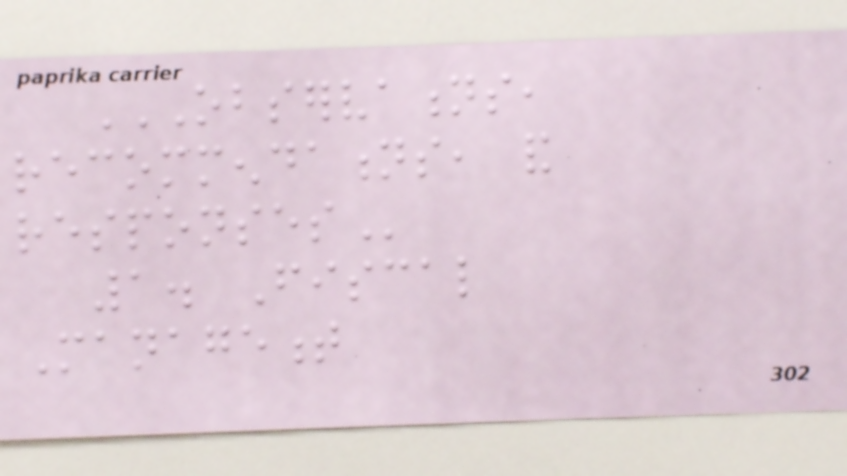OBSERVATIONS,
RECOMMENDATIONS, AND
RESPONSES
1. Fiscal
Management
